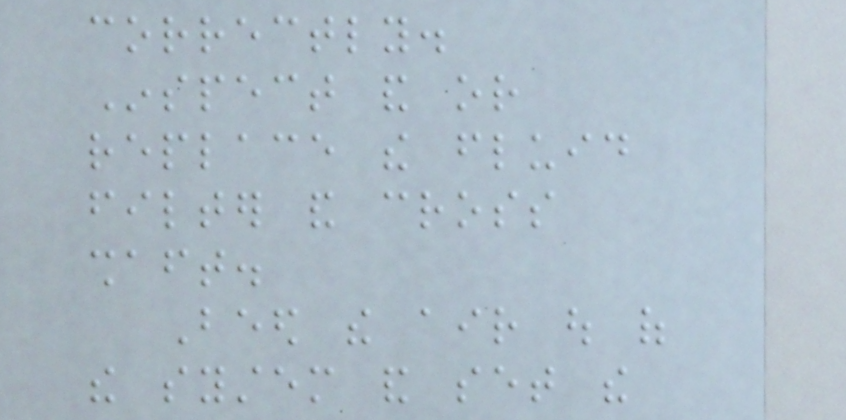correctly.
Inspect and or
replace the fluid
filter and cross
shaft.
Beed the air out of
the system and set the
